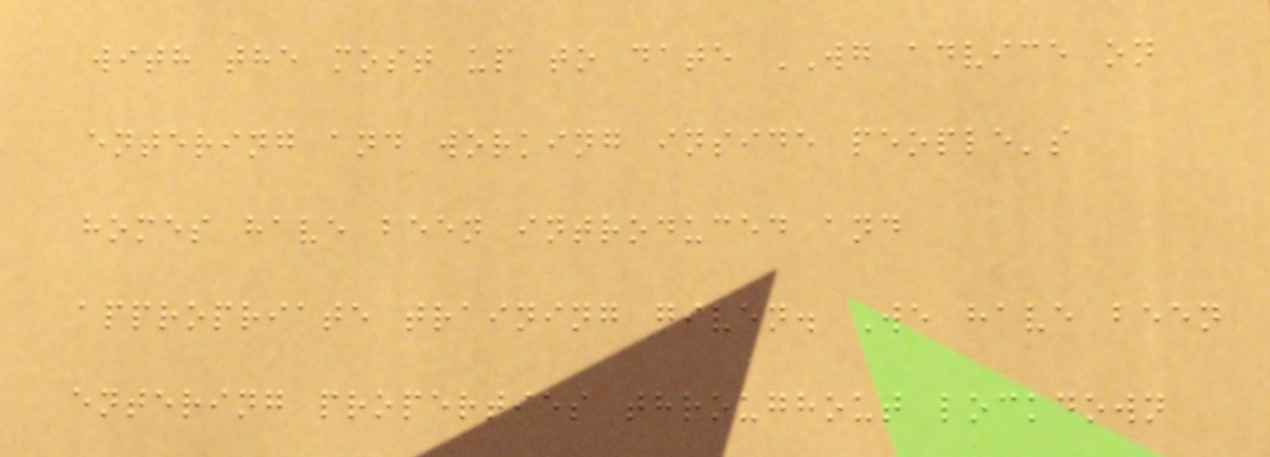with the most up to date WG advice on
entering and working inside people's
homes have been introduced and
appropriate training given. We have been
entering properties throughout lockdown
